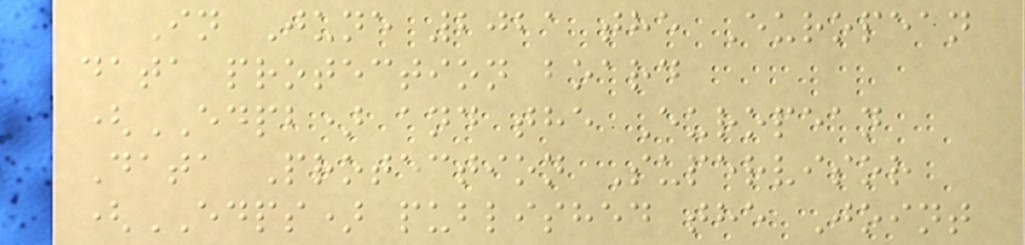In June 2021 the European
data protection board
(EDPB) and the European
Data Protection Supervisor
(EDPS) published the Joint
